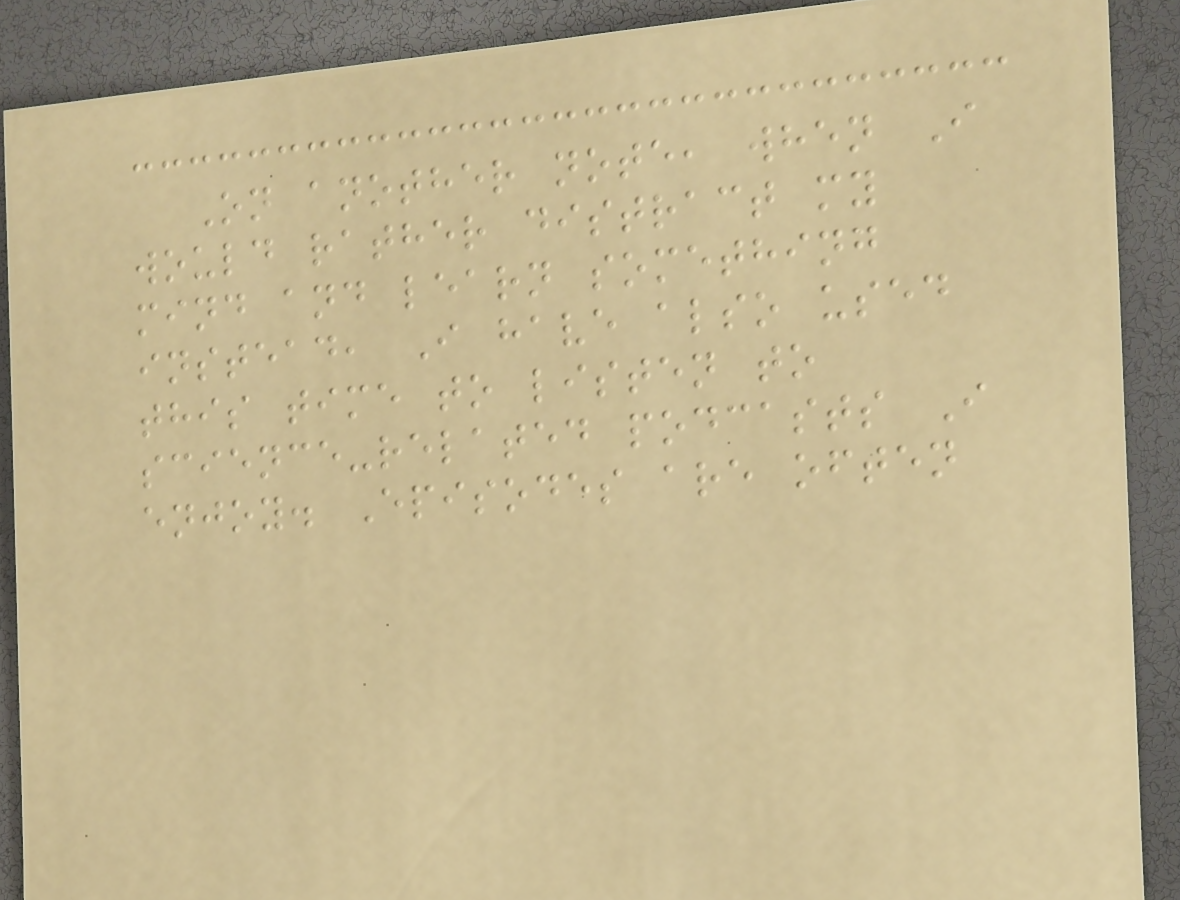On another note, when I
would rather distract my
mind and learn something
instead, I have also used
this time to listen to
science-related podcasts I
enjoy. Episodes are often
